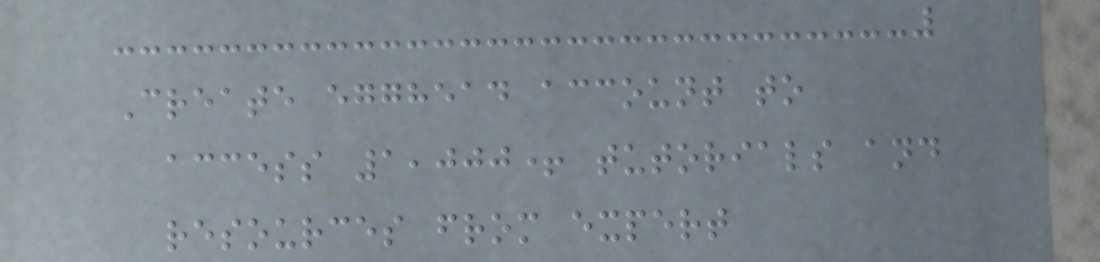Create egghead account to
access 1,000+ tutorials and
resources from expert
